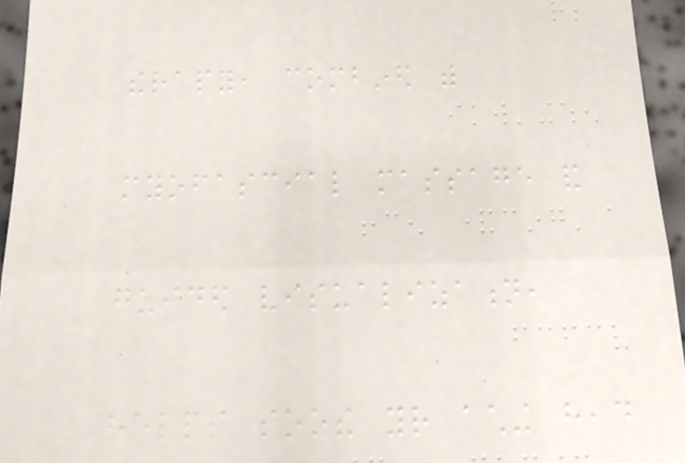therapy, combined with
myofascial massage and
guided visualization,
helps soothe your aching head
